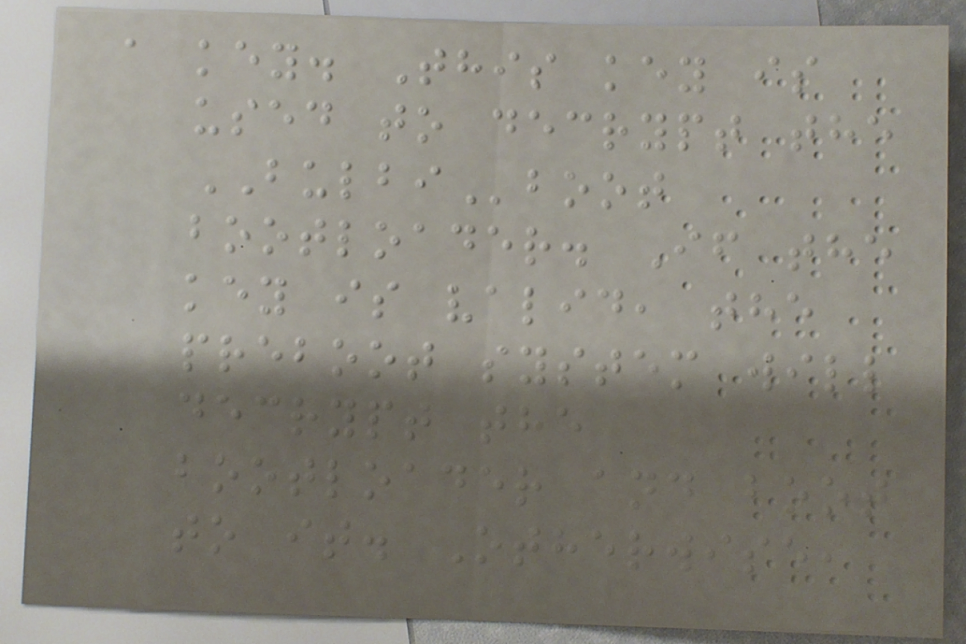a key. This key is
used to decrypt the
BULBIboot
bootloader. If the
key is valid, the
preboot system will
decrypt the
bootloader and boot
to it. Otherwise,
